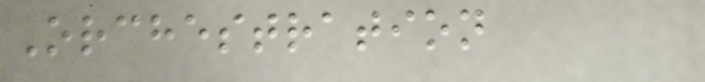Orchestration
